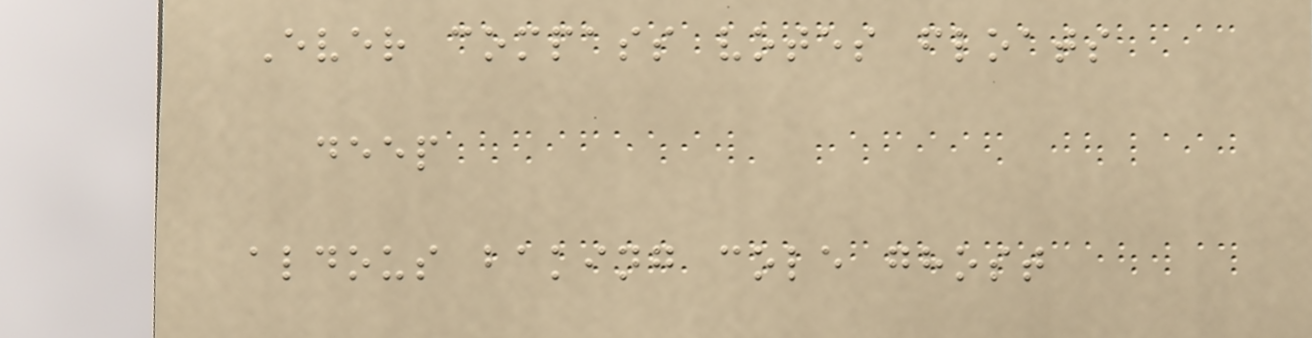Ever compass votes floats
deep
aldous baking cole ghost
